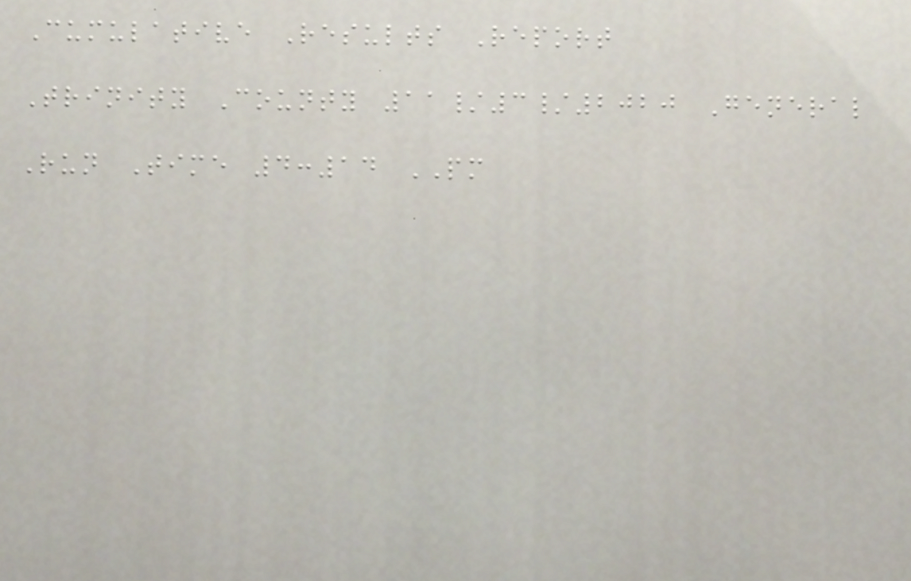Cumulative Results Report
Trinity County 11/3/2020 General
Run Time 4:14 PM
